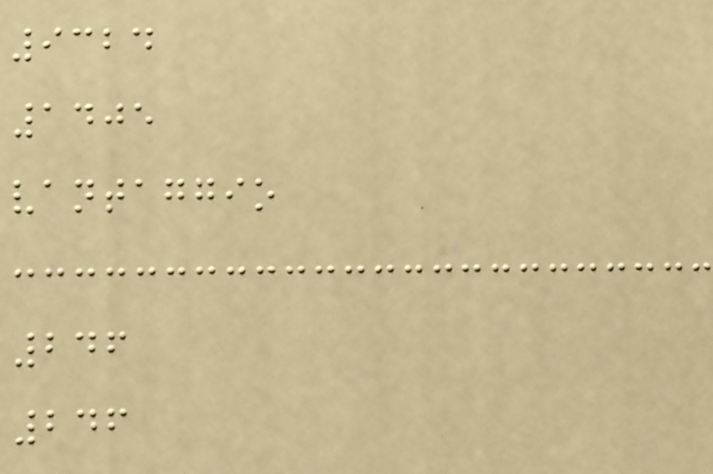9324
1405
vantaggio
246
246
